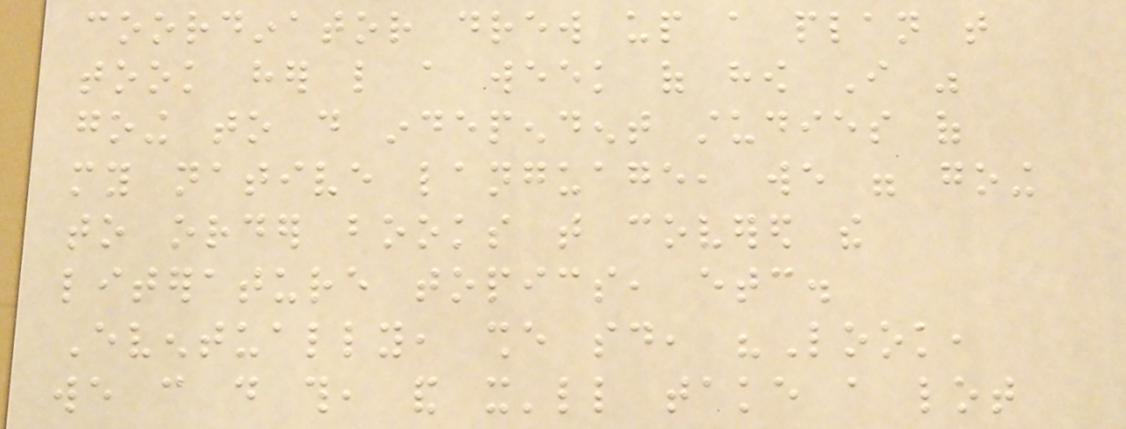coordinator drew up a plan that
took her like a week of how I was
going to do independent studies of
my native language, we were going
to order books that covered the
literature topics, etc.
Eventually, she said, "Look,
we can do this, and it'll take a lot
